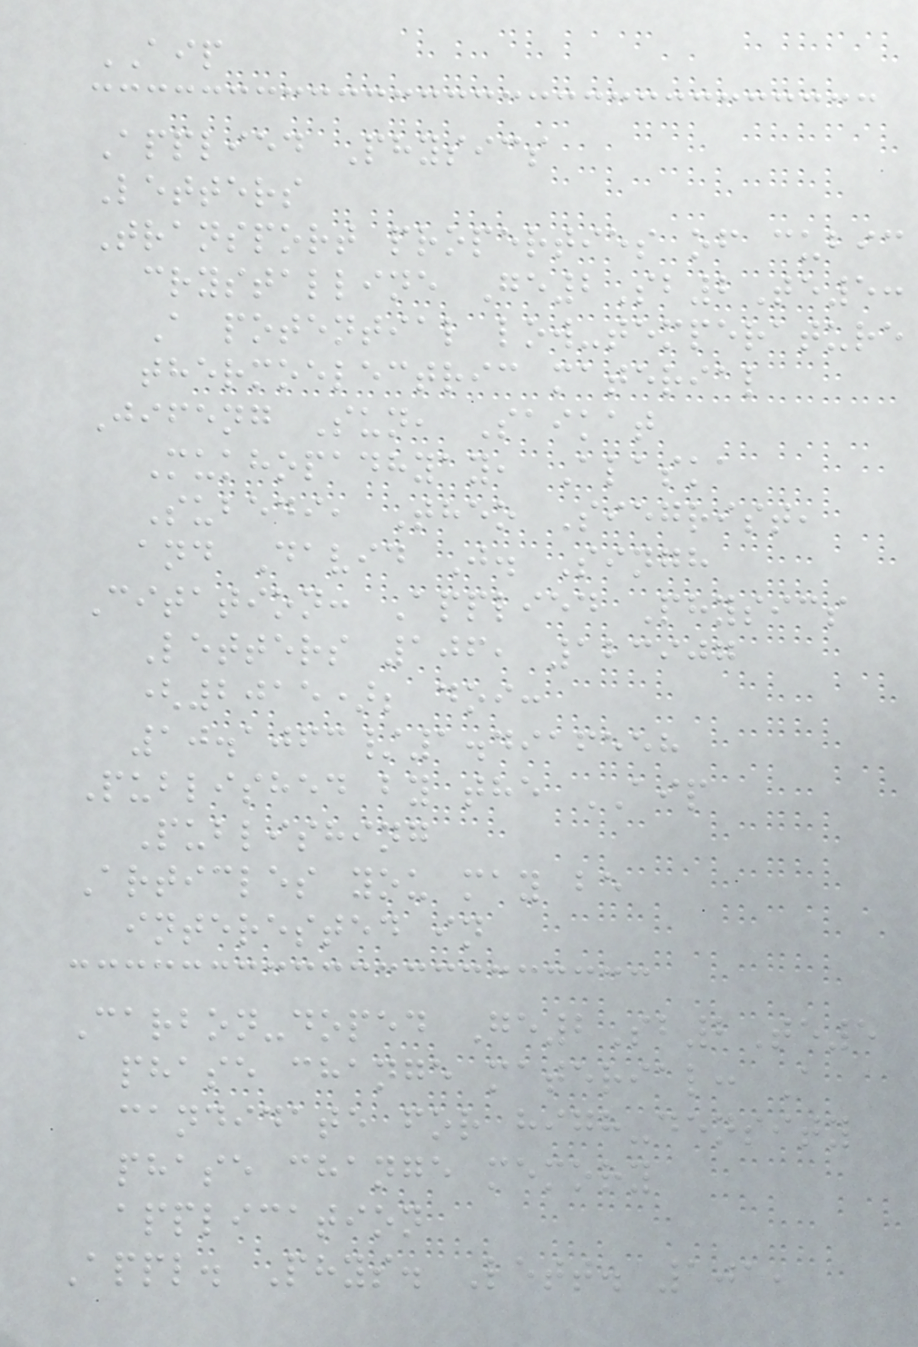AIP
Applied Physics
Letters
Transport properties of cubic
crystalline Ge2Sb2Te5:
A potential low-temperature
thermoelectric material
Jifeng Sun, Saikat
Mukhopadhyay, Alaska
Subedi, Theo Siegrist,
and David J. Singh
Citation: Applied Physics
Letters 106, 123907
(2015); doi:
10.1063/1.4916558
Published by the AIP
Publishing
Articles you may be
interested in
Carbon-doped Ge2Sb2Te5
phase change material: A
candidate for high-density
phase change memory
application
Appl. Phys. Lett. 101,
